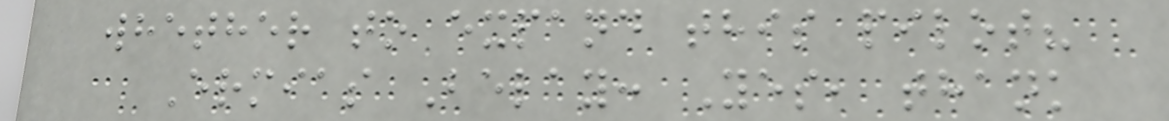whether to expand this pilot?
Ermias Belay: Yes, thank
